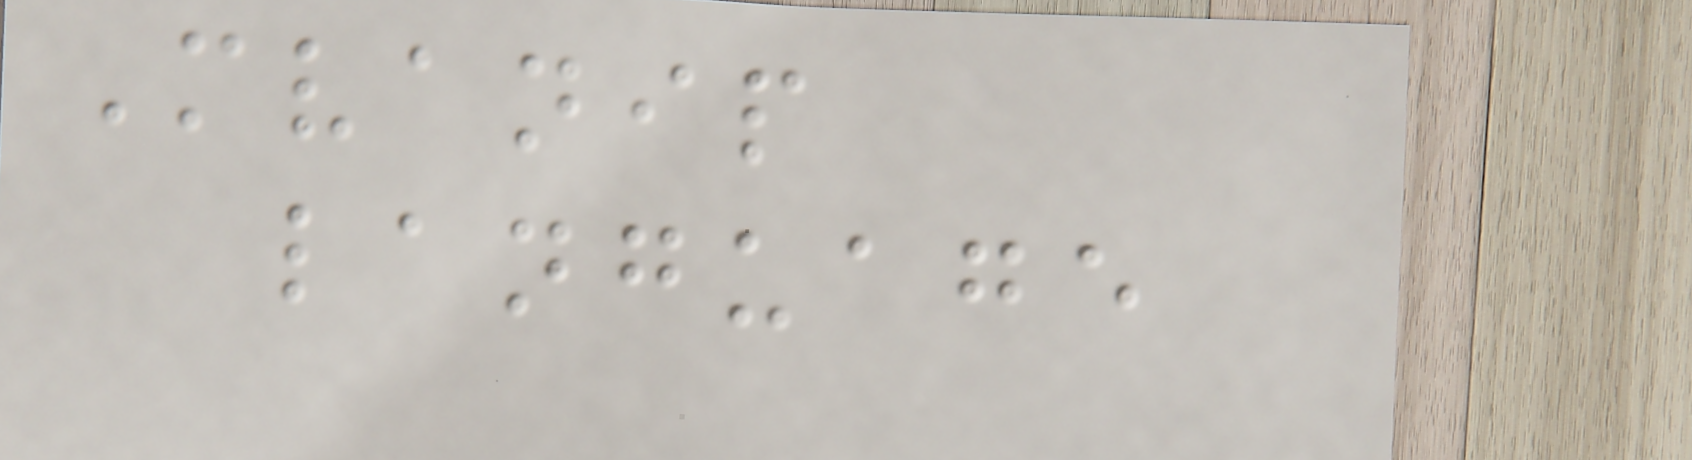Mvanip
language
